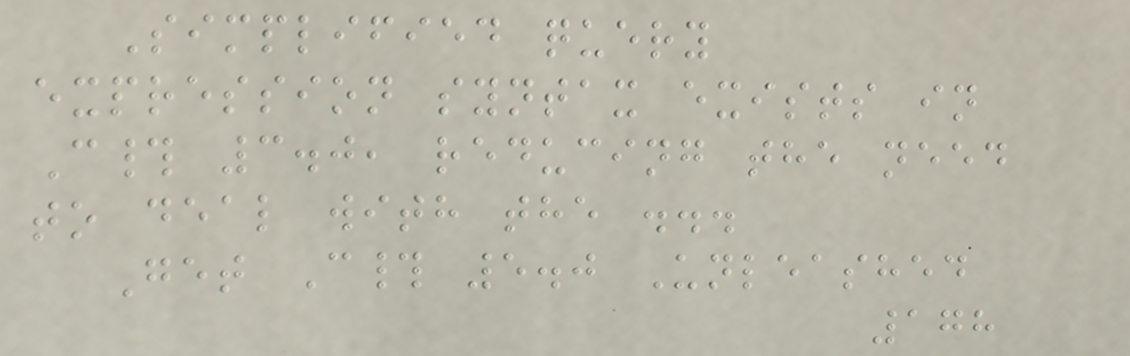Simplified query
expression syntax exists in
C# 3.0, reducing the need
to deal with the ...
Get C# 5.0 Unleashed
178
